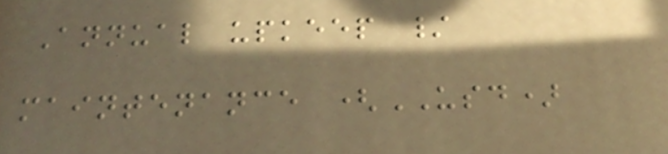Annual upkeep /
maintenance (USD)
